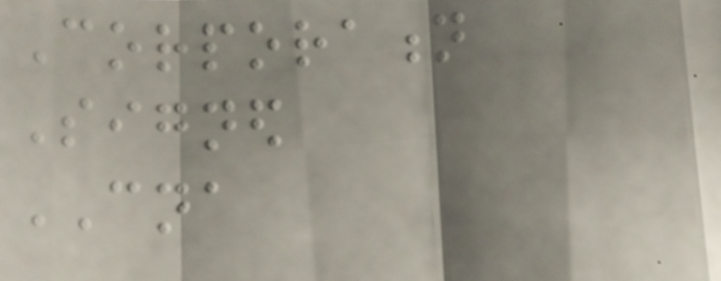Corporation
Signed
CNA
